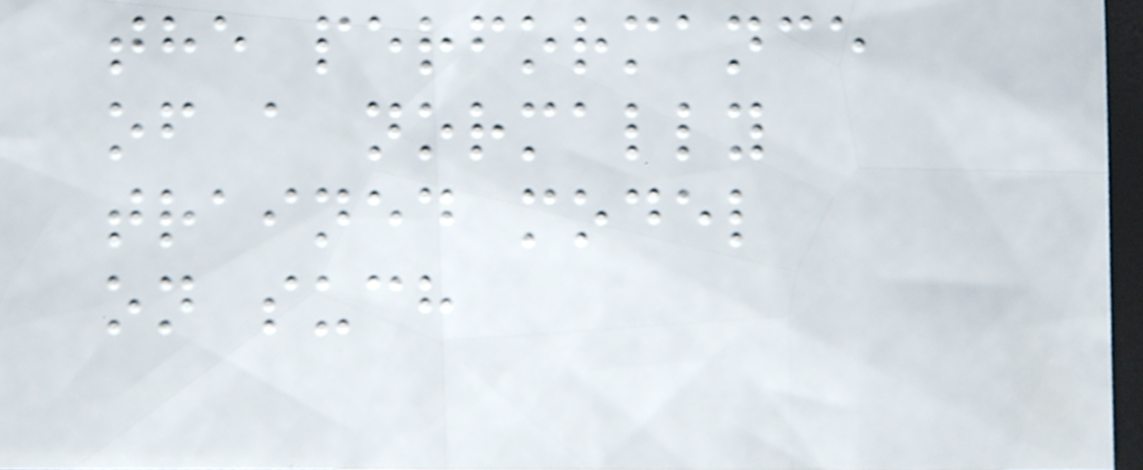the performance
of a normally
trained model
on such
